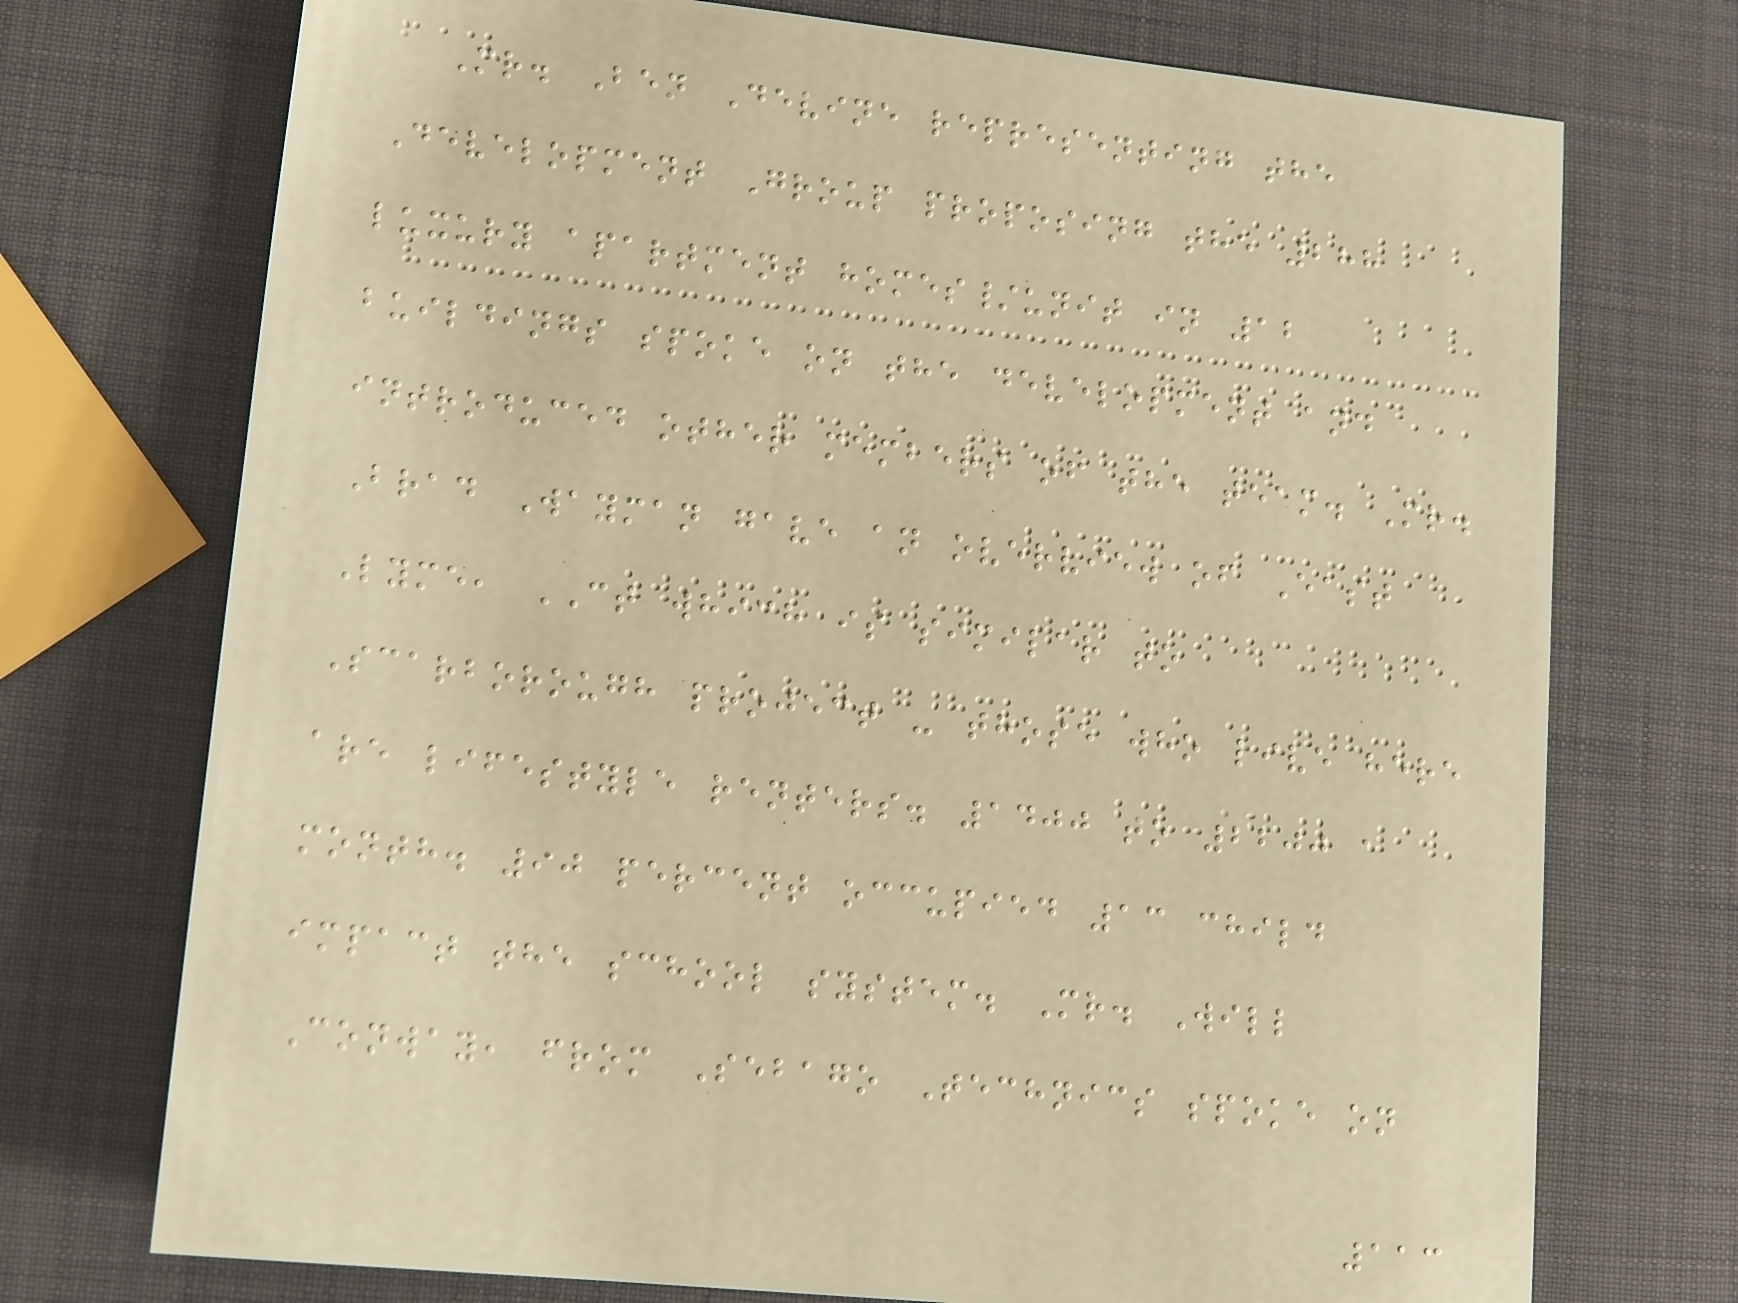Mr. Ben Devine representing the
Development Group proposing the 288
luxury apartment homes/unit in 12
buildings spoke on the development and
introduced other members of the team. Mr.
Brad Wayman gave an overview of East
Lyme, CT which is similar to
Scarborough project - those who live here
are lifestyle renters. 1400 to 2200 a
month. 90 percent occupied 13 child
impact the school system. Mr. Will
Conway, from Sebago Technics spoke on
113
